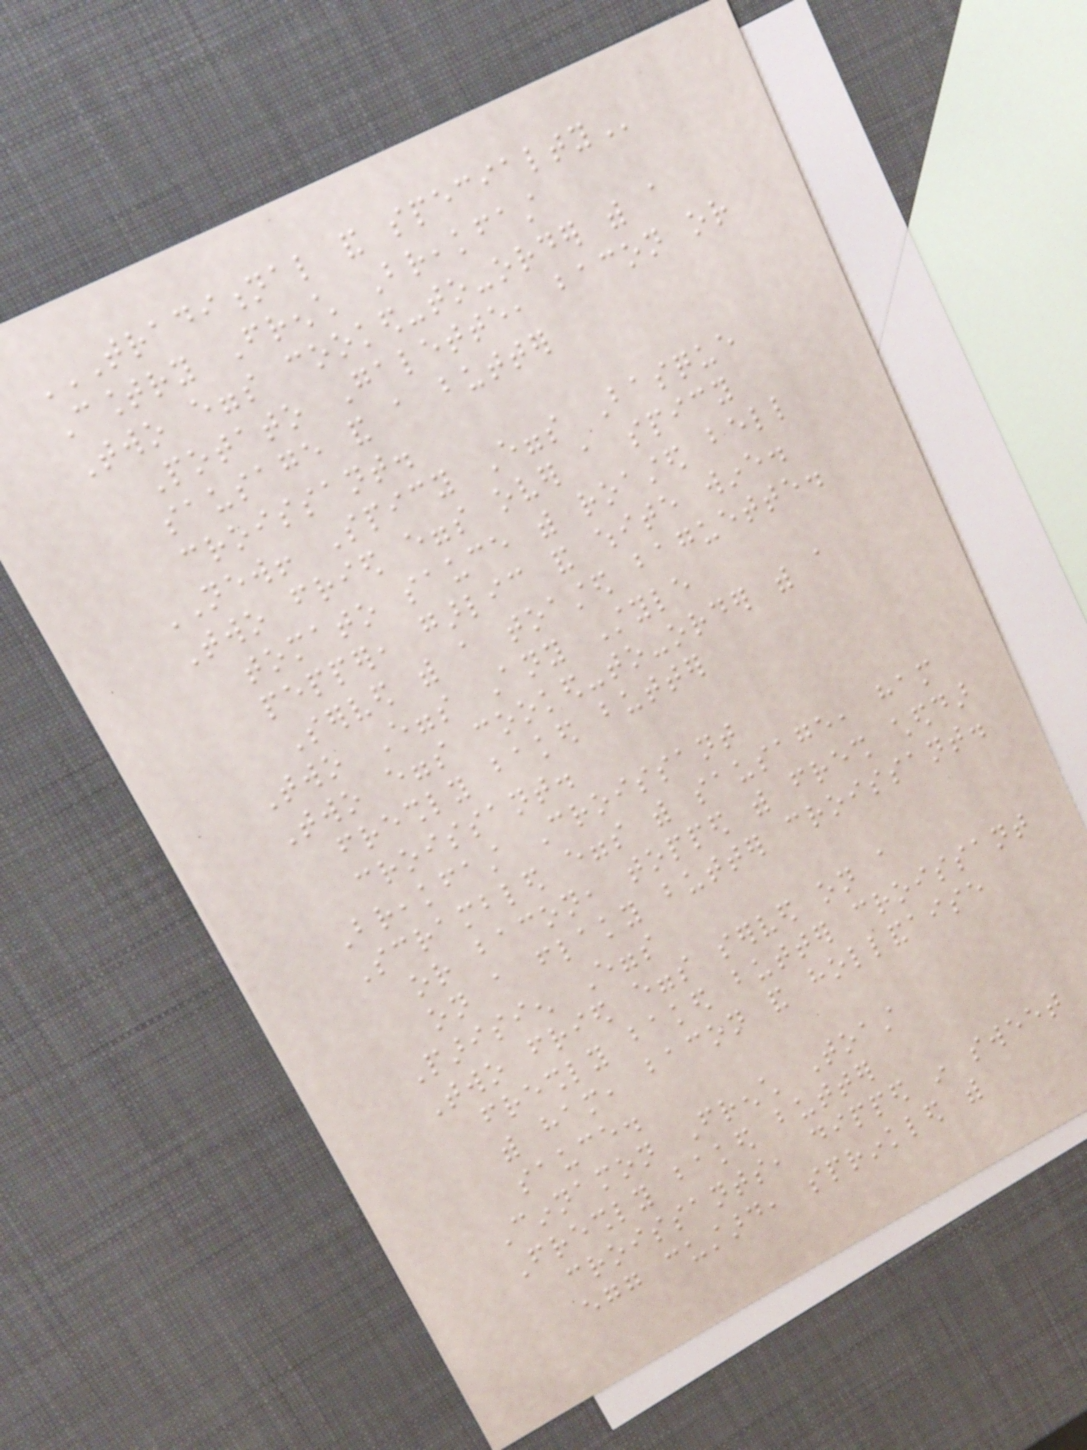TRADITIONAL AND SPECIALTY
Country French Breakfast
Two eggs cooked-to-order with a
Potato Galette, bacon or
sausage and a butter
croissant.
NEW! Spicy Eggs Basque
Two fried eggs over a spicy
tomato sauce with roasted bell
pepper, garlic and white wine.
Served with a toasted baguette.
Two Eggs Any Style
Two eggs cooked-to-order with a
freshly baked butter
croissant.
Breakfast Croissant
Scrambled eggs with sausage, ham
or bacon, topped with fresh cheddar
on a flaky butter croissant.
Parisien Eggs
Two fried eggs served on a
freshly baked butter croissant
with ham, bacon and hollandaise
sauce.
Cinnamon French Toast
Freshly baked butter
croissants, dipped in sweet
egg custard, sprinkled with
